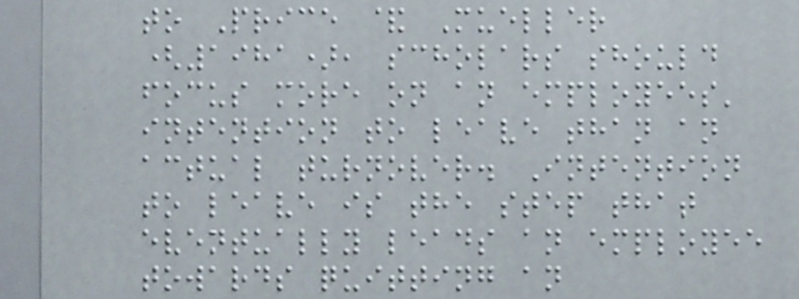to Price & Mueller
(1981), scholars should
focus more on an employees'
intention to leave than an
actual turnover. Intention
to leave is the step that
eventually leads an employee
towards quitting an
